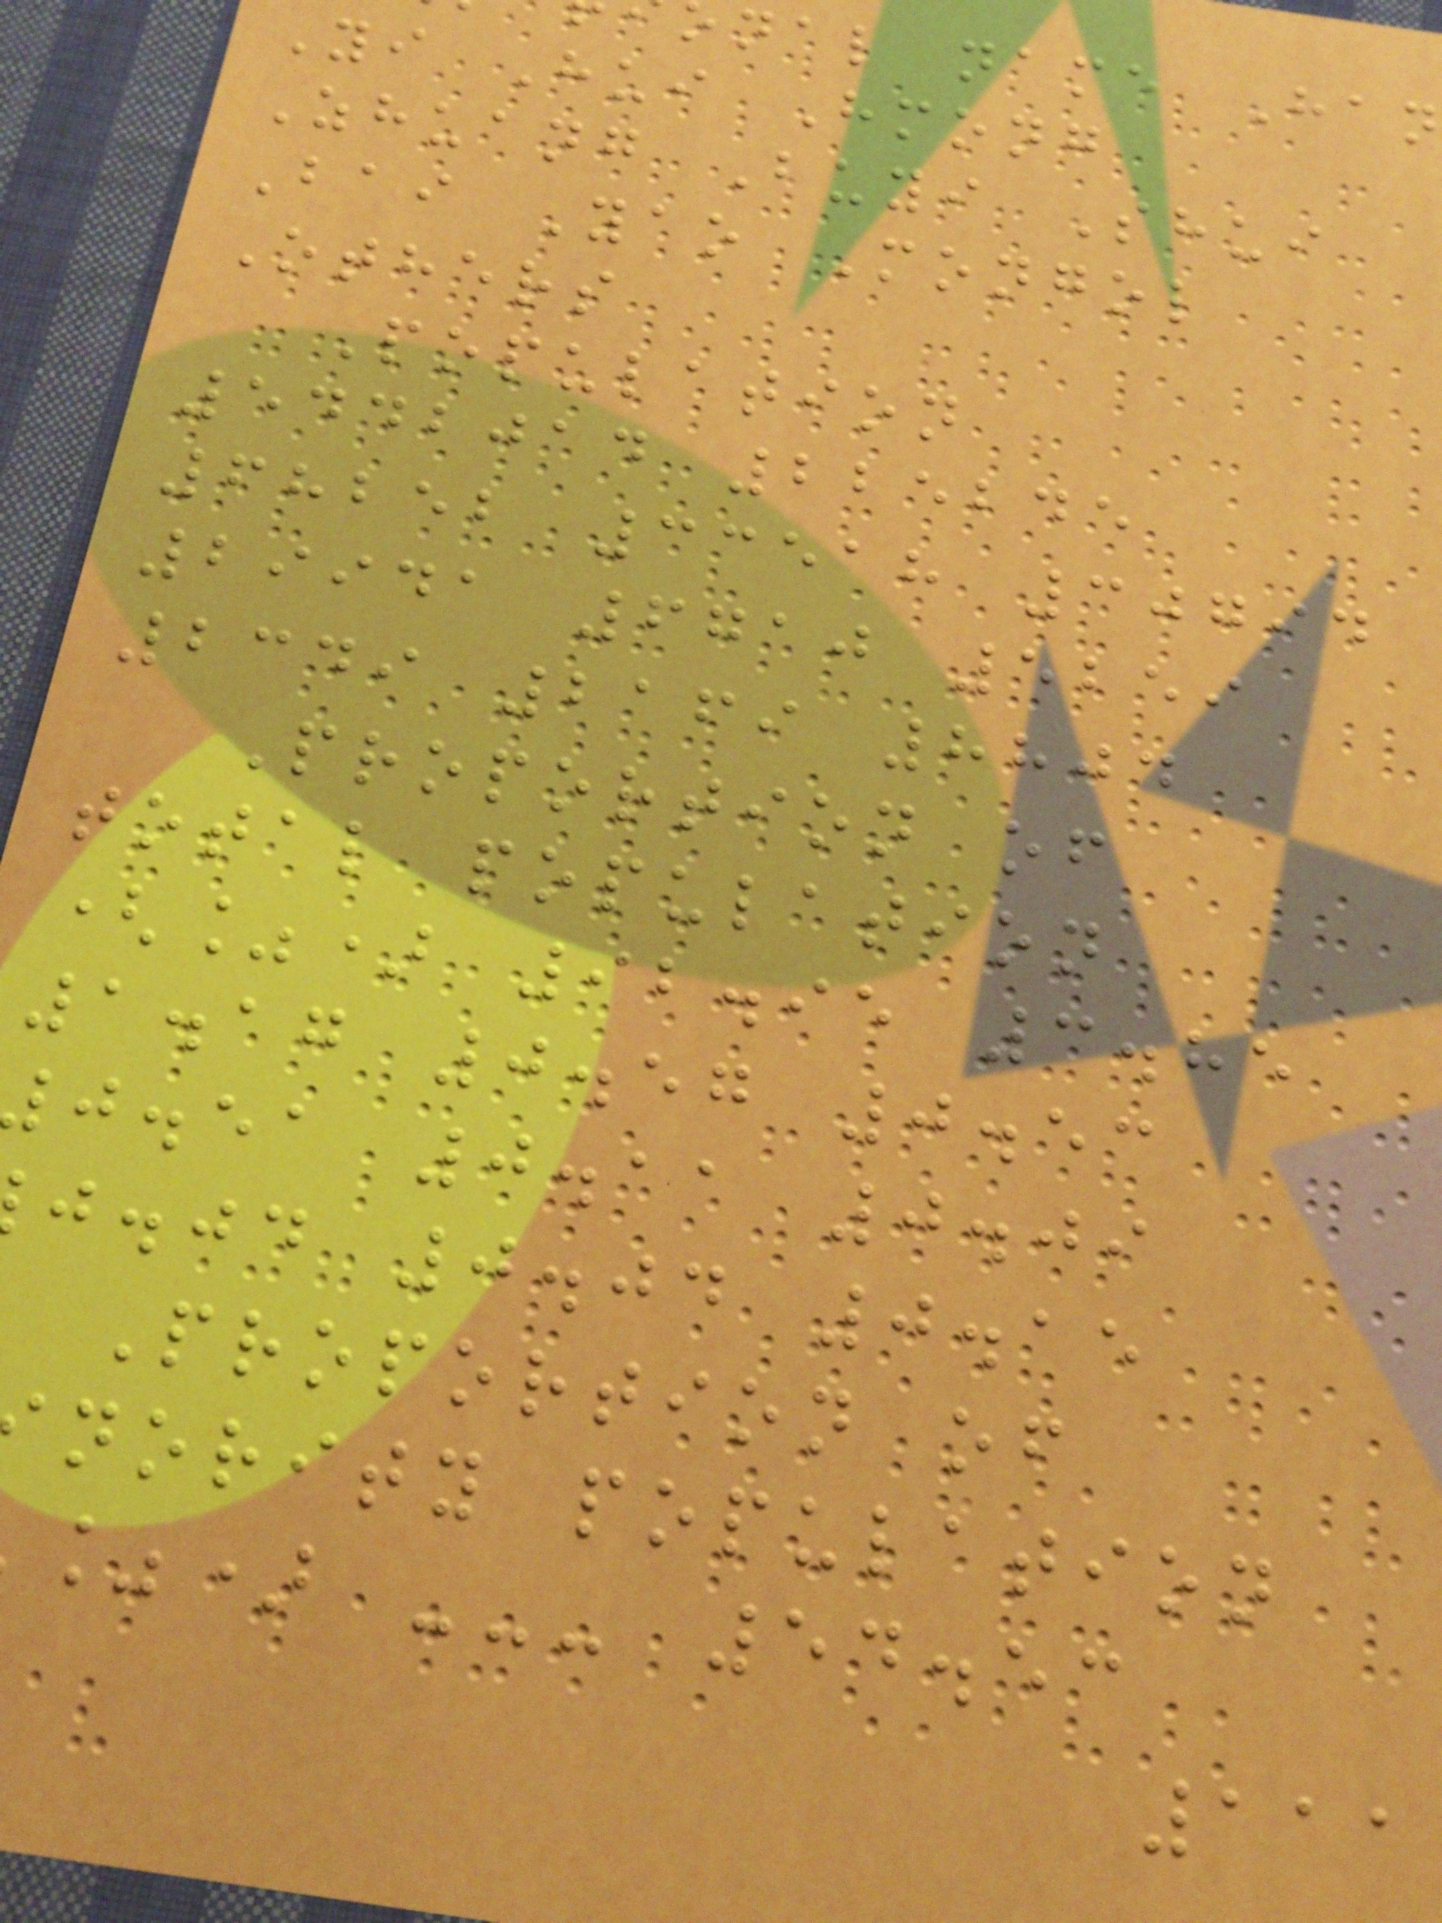nal name Han
Yi Hui Hmong
Zhuang Buyi Shui
Bai Yao Mongol
Others
Population
5442014 225245
68252 33518 30794
29941 6710 5259
2349 2169 8804
Proportion of
total population
(%) 92.95 3.85
1.17 0.57 0.53
j.ea 0.11 0.09
j.jd 0.04 0.15
Proportion of
nority population
%) --- 54.53
111
